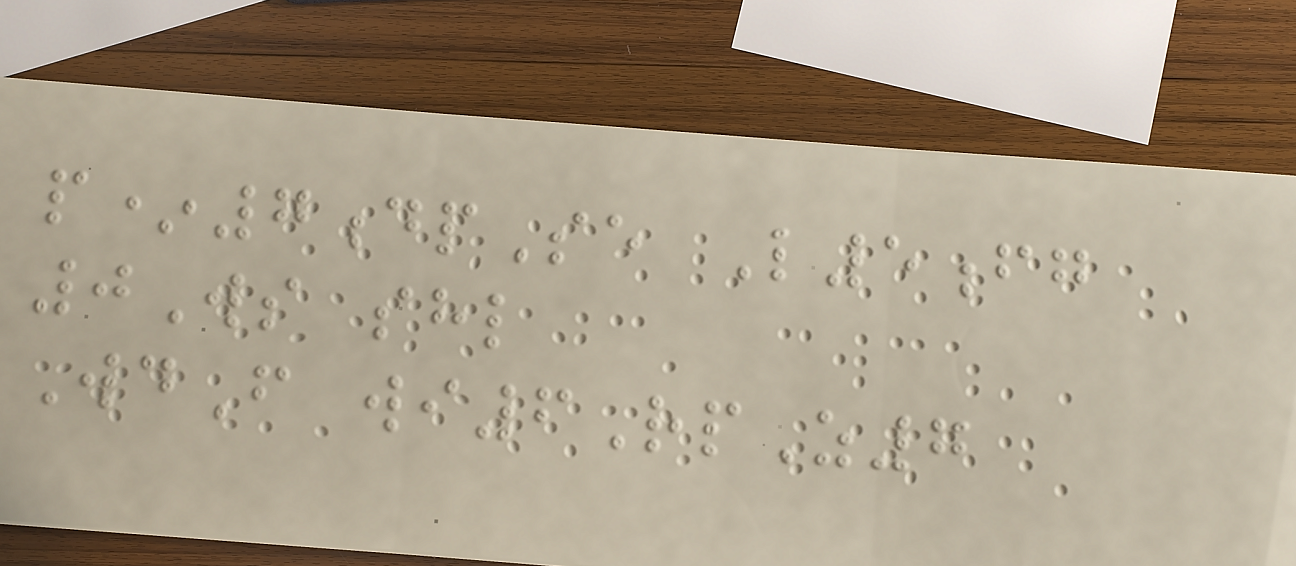p*7dpSe L5fg
0Ws shl
WdF wi6RpZ7
